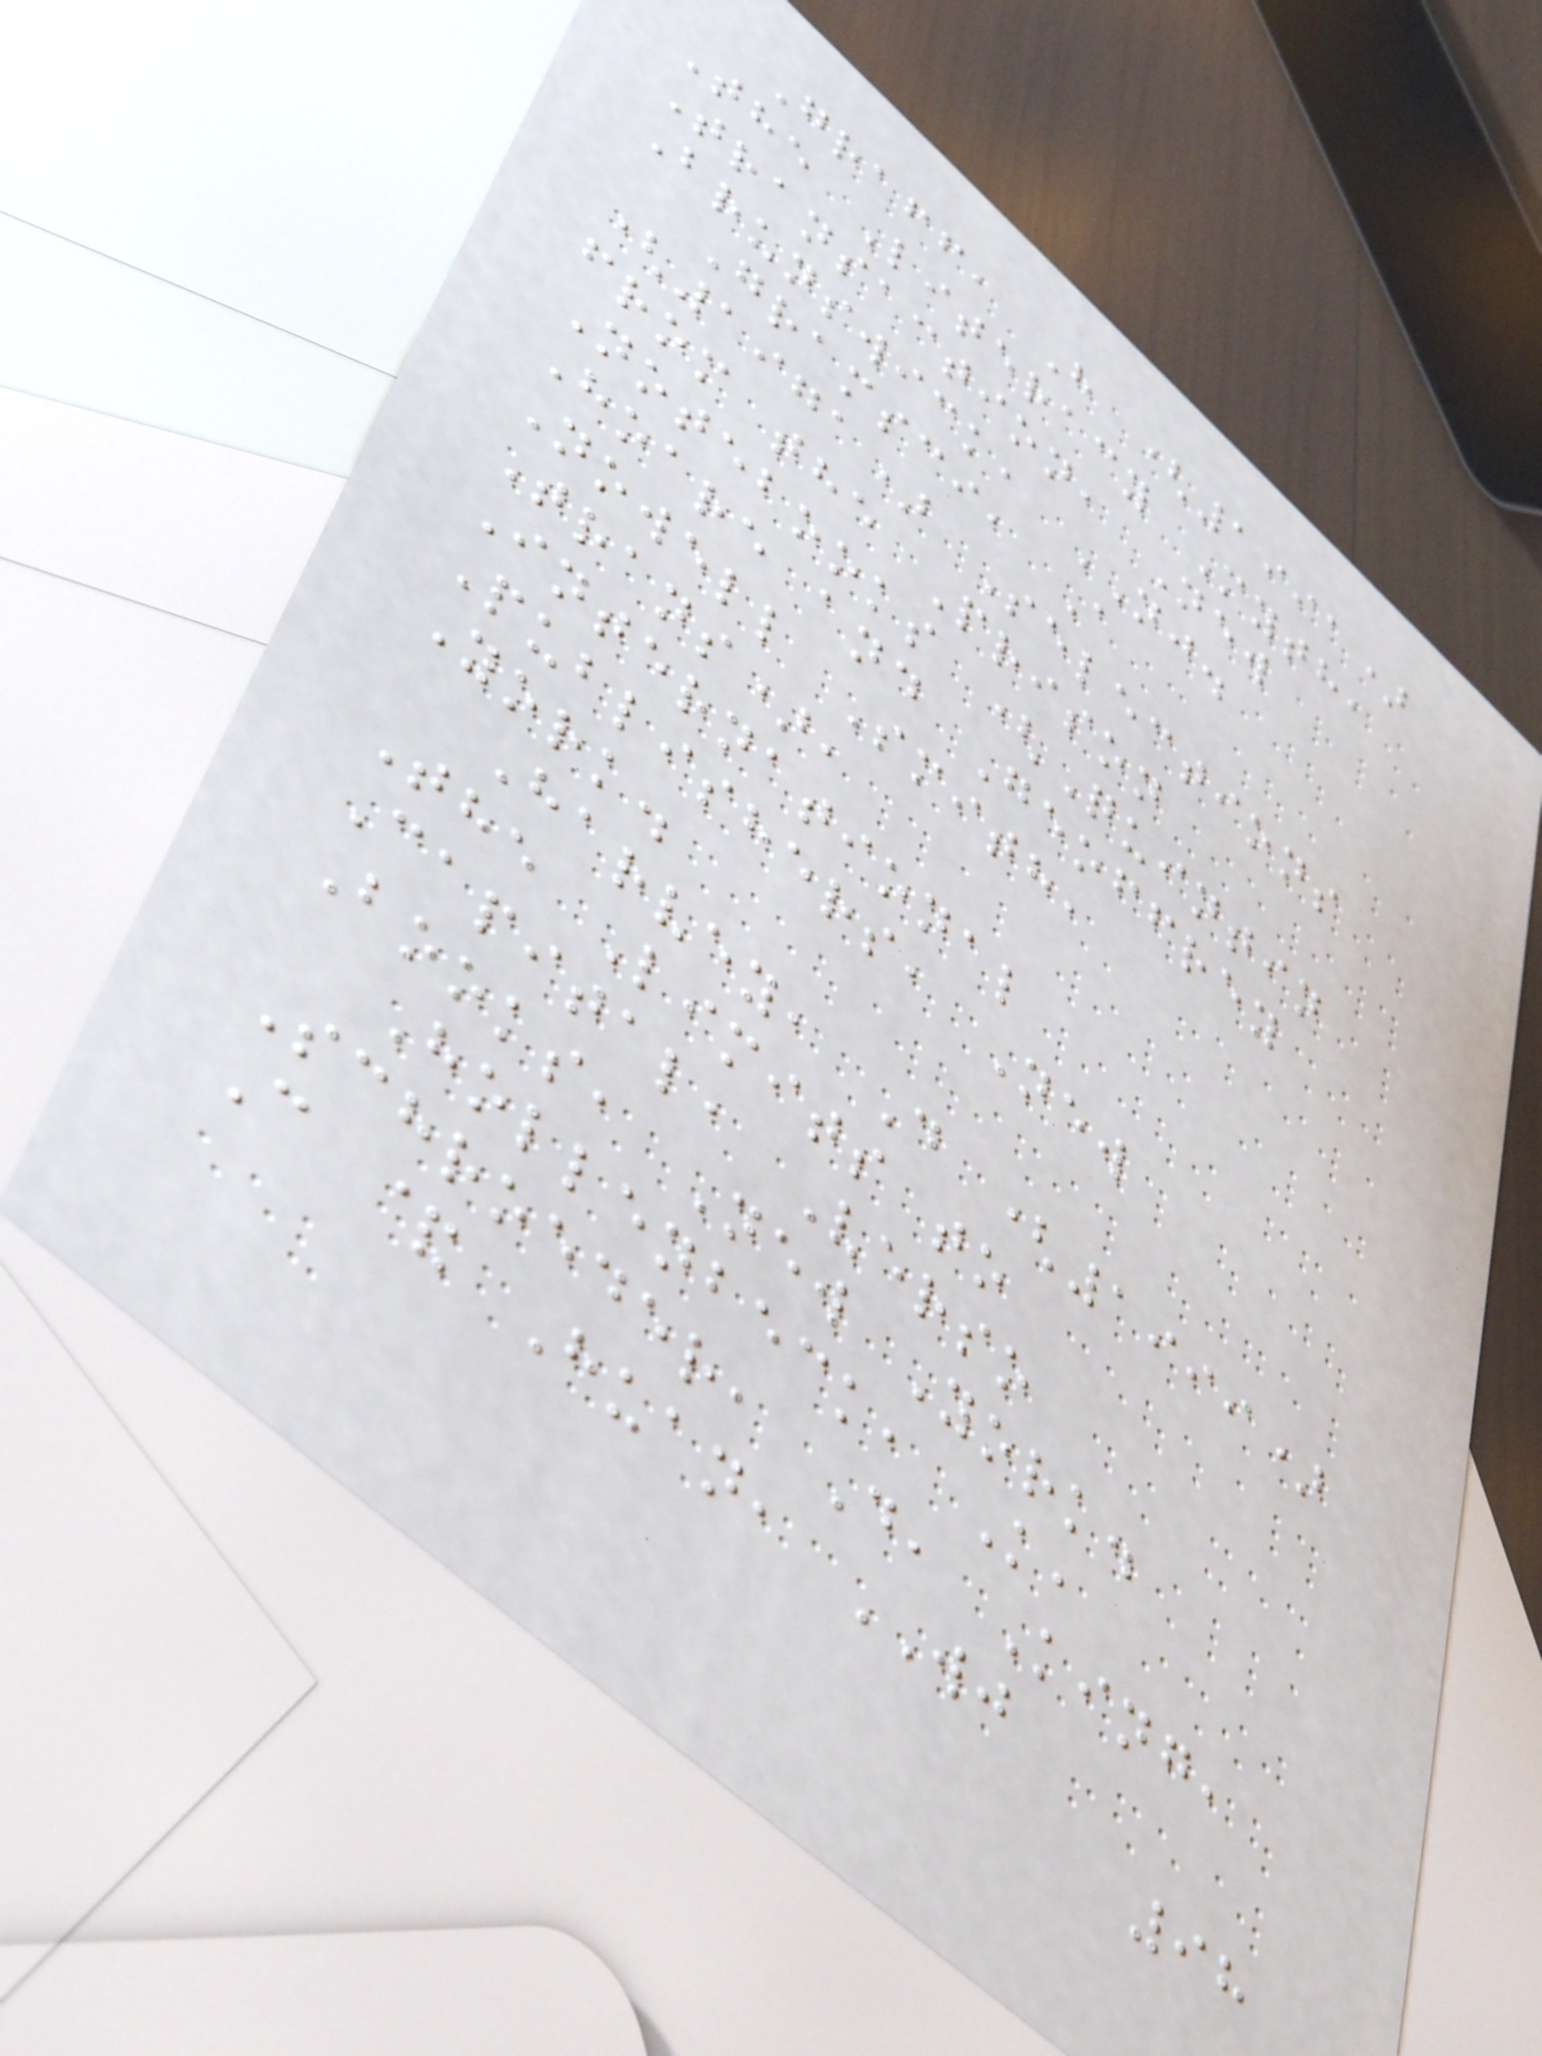Graff, H (1991)
The Literacy Myth,
Transaction, New
Brunswick, NJ.
Gramsci, A
(1971) Selections
from the Prison
Notebooks (Quintin
Hoare and Geoffrey
Nowell Smith,
Trans),
International
Publishers, New
York.
Harvey, D (1999)
The Limits to
Capital, Verso
Books, New York.
Hollenbeck, K,
Schroeder, D, King,
C & Huan, WJ
98
